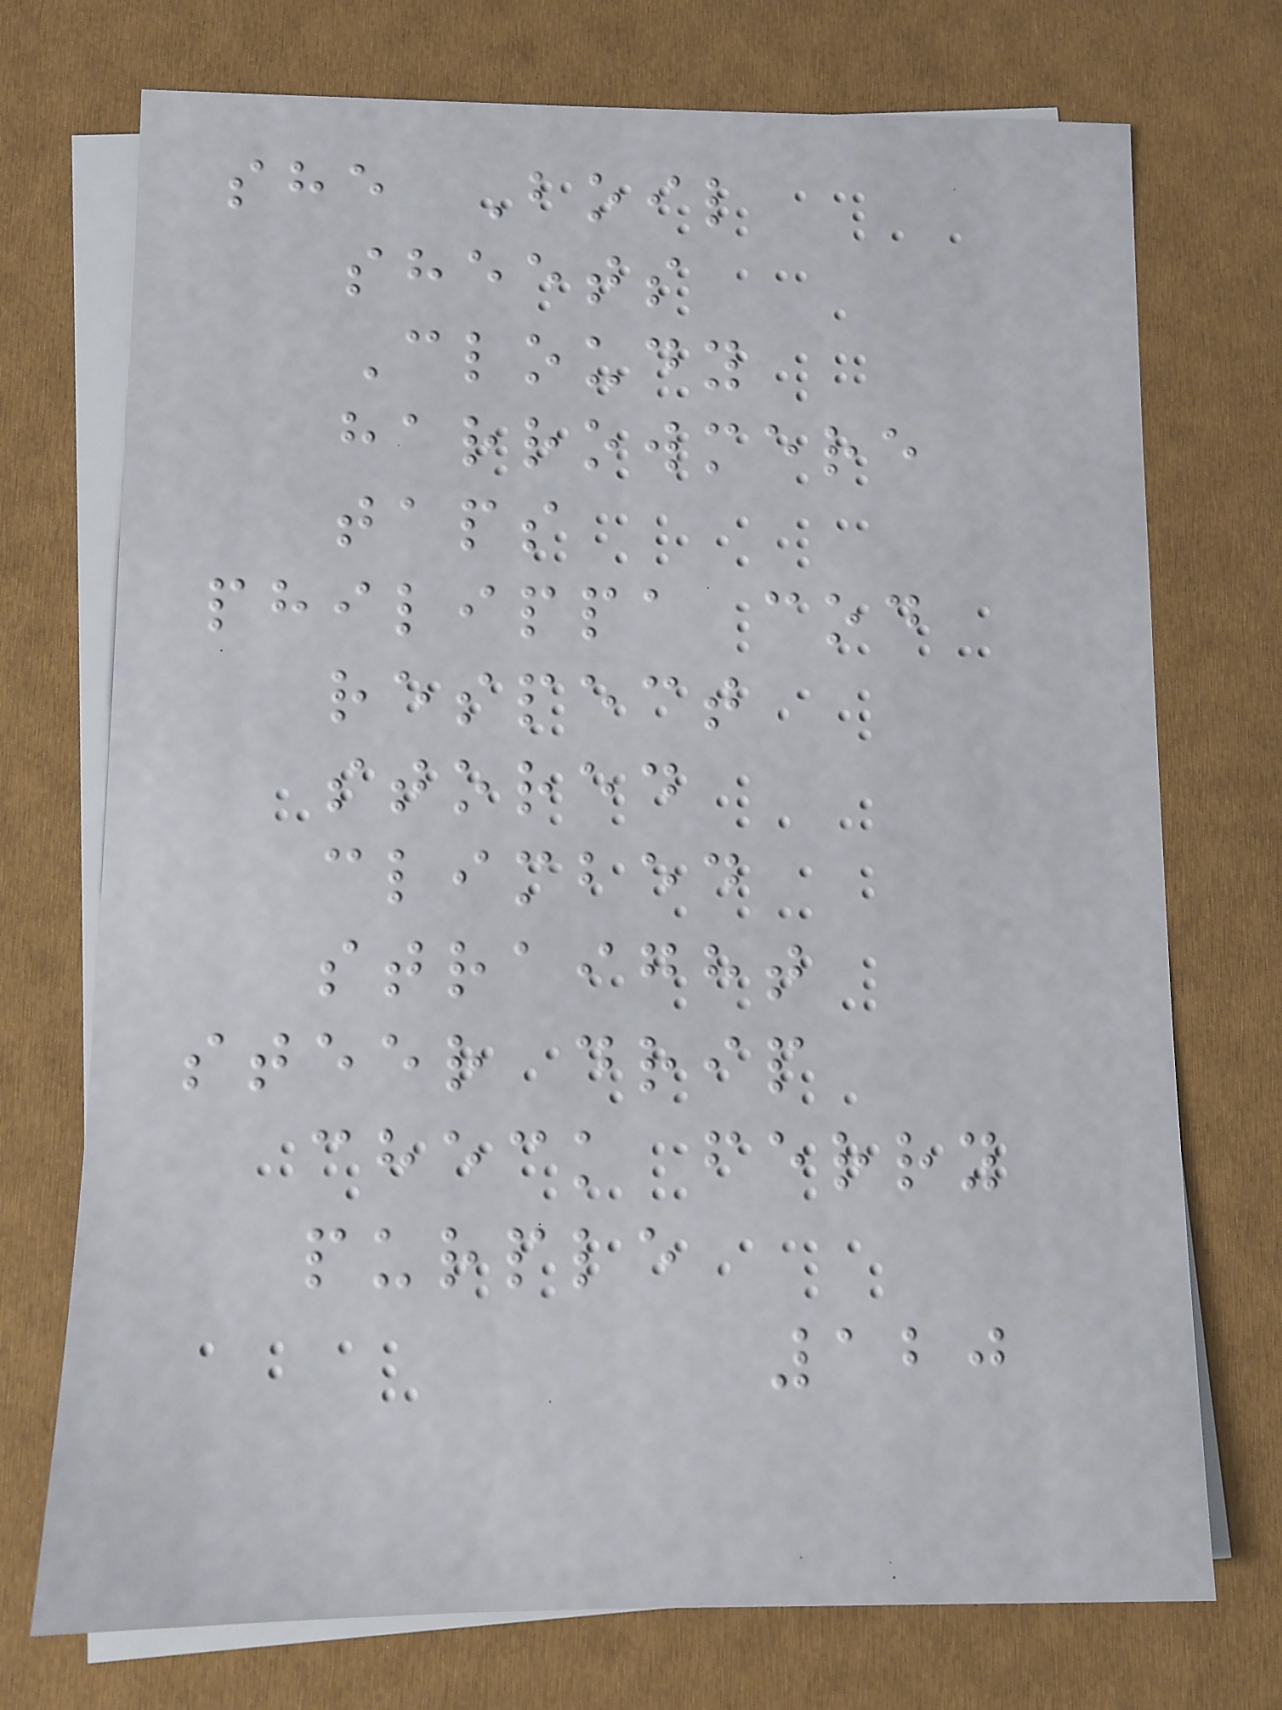she Boil
sheets
Cloudy
harrowmere
taps
philippa cod
respect
stored
climbed
straight
steer drip
check ferry
purple
120
